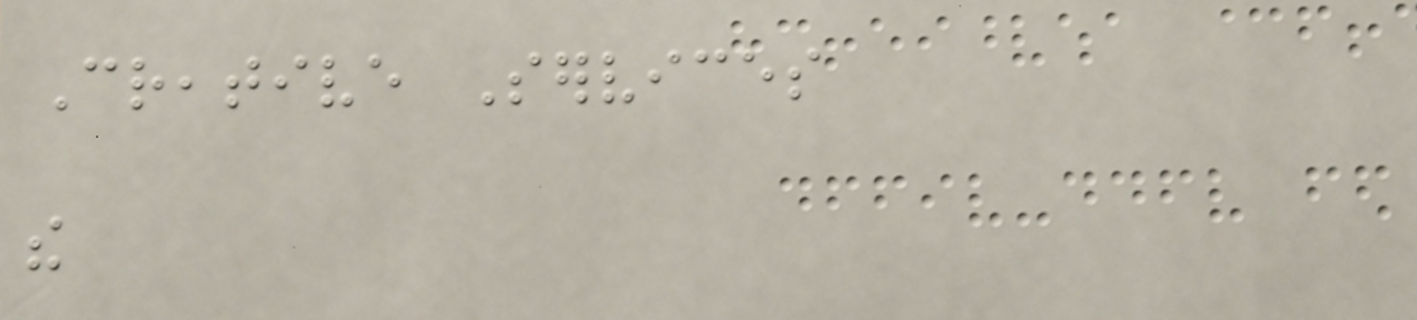Creative Services
the
